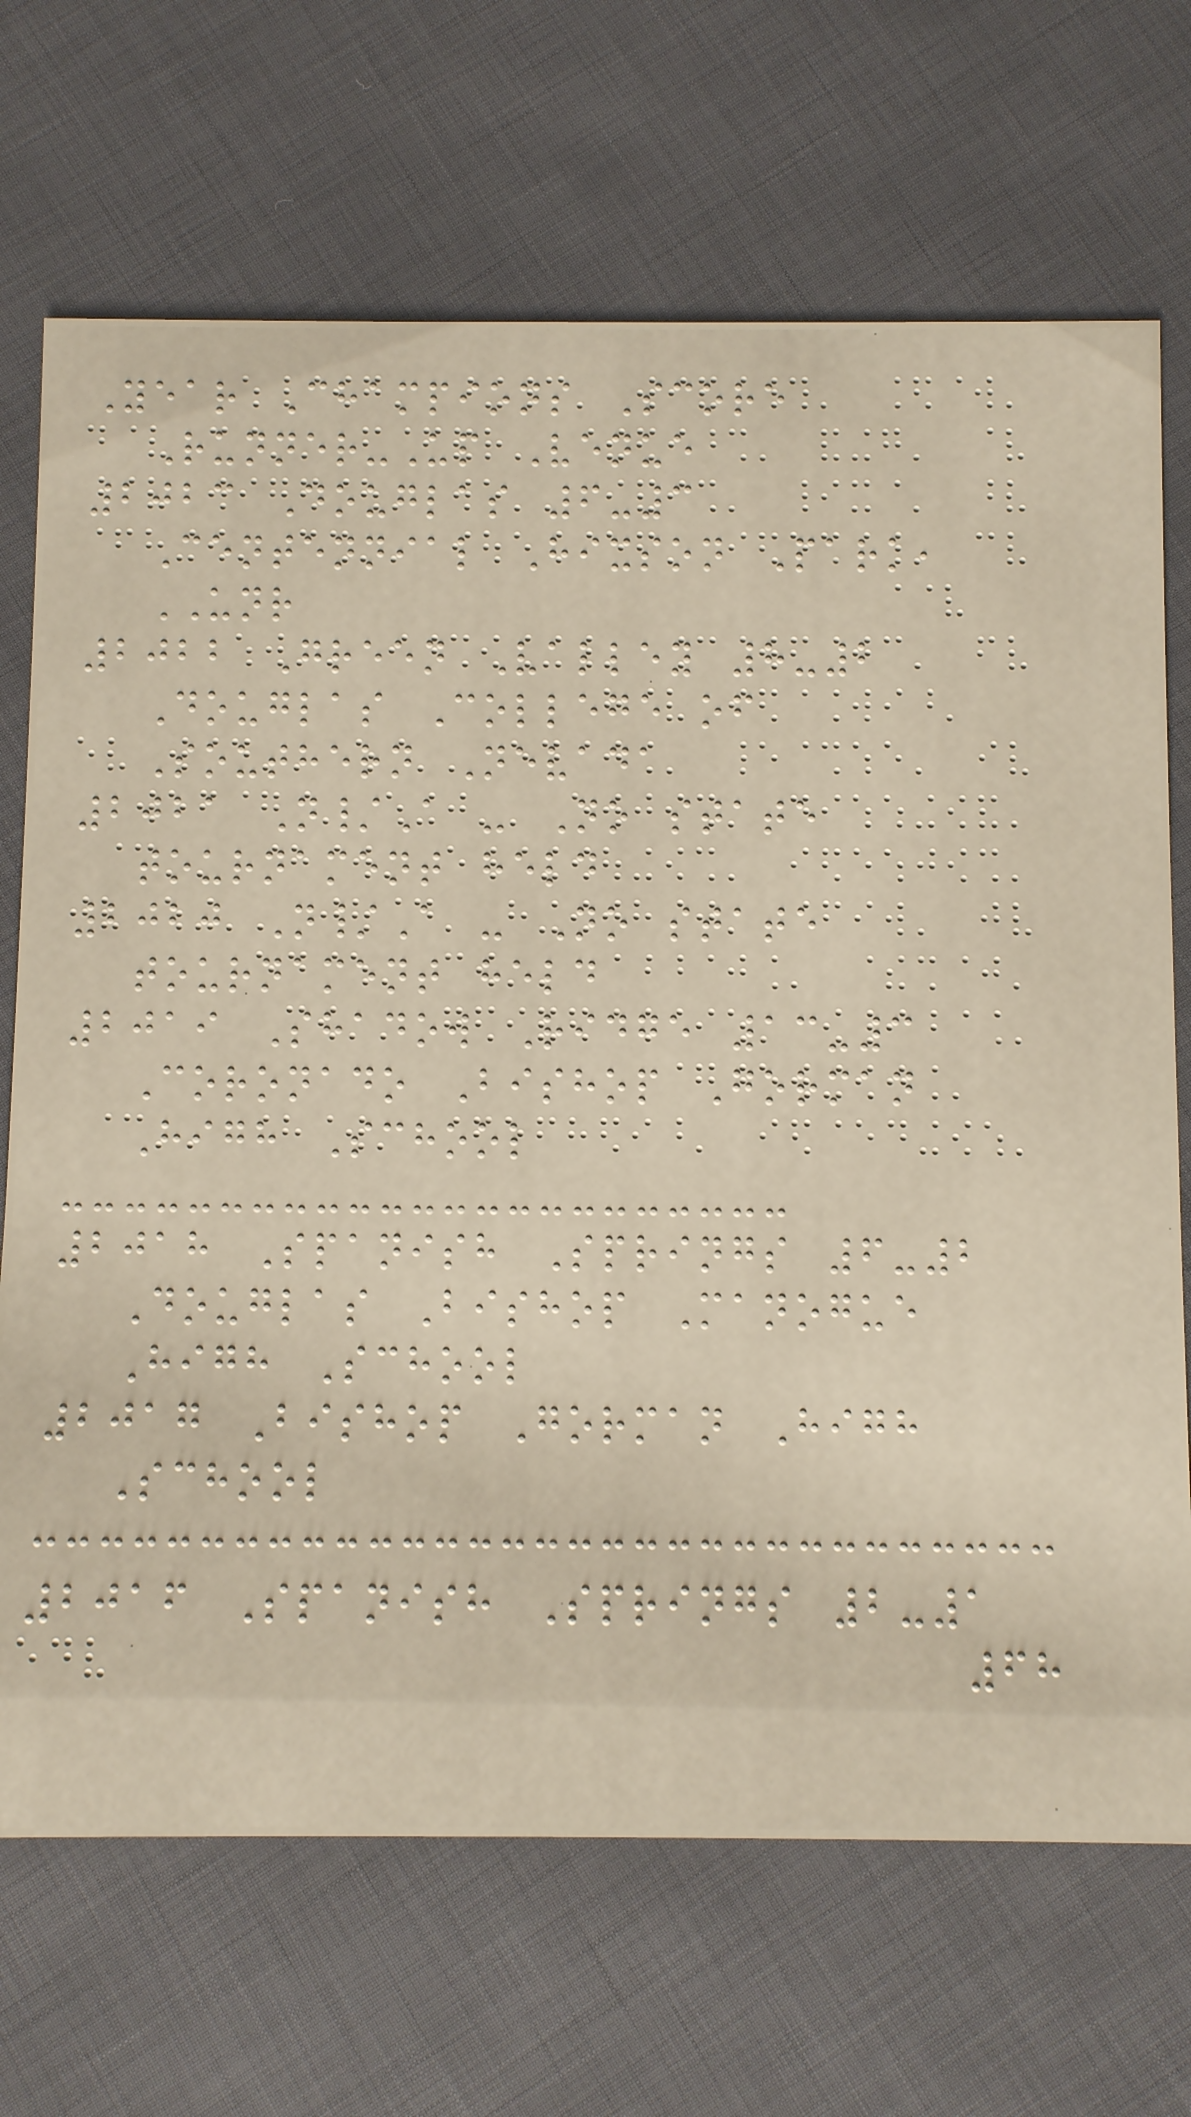Year Champions Score
Runner-Up Venue
2023 Douglas 6-3
Centennial Hixson Park,
UNR
2022 Green Valley 8-2
Douglas College of
Southern Nevada
2021 N/A - No state
tournament held
2020 N/A - No state
tournament held
2019 Shadow Ridge 13-3
Coronado Bishop Gorman
High School
2018 Spanish Springs 6-2
Douglas Bishop Manogue
High School
2017 Bishop Gorman High
School
2016 Spanish Springs 2-1
68
